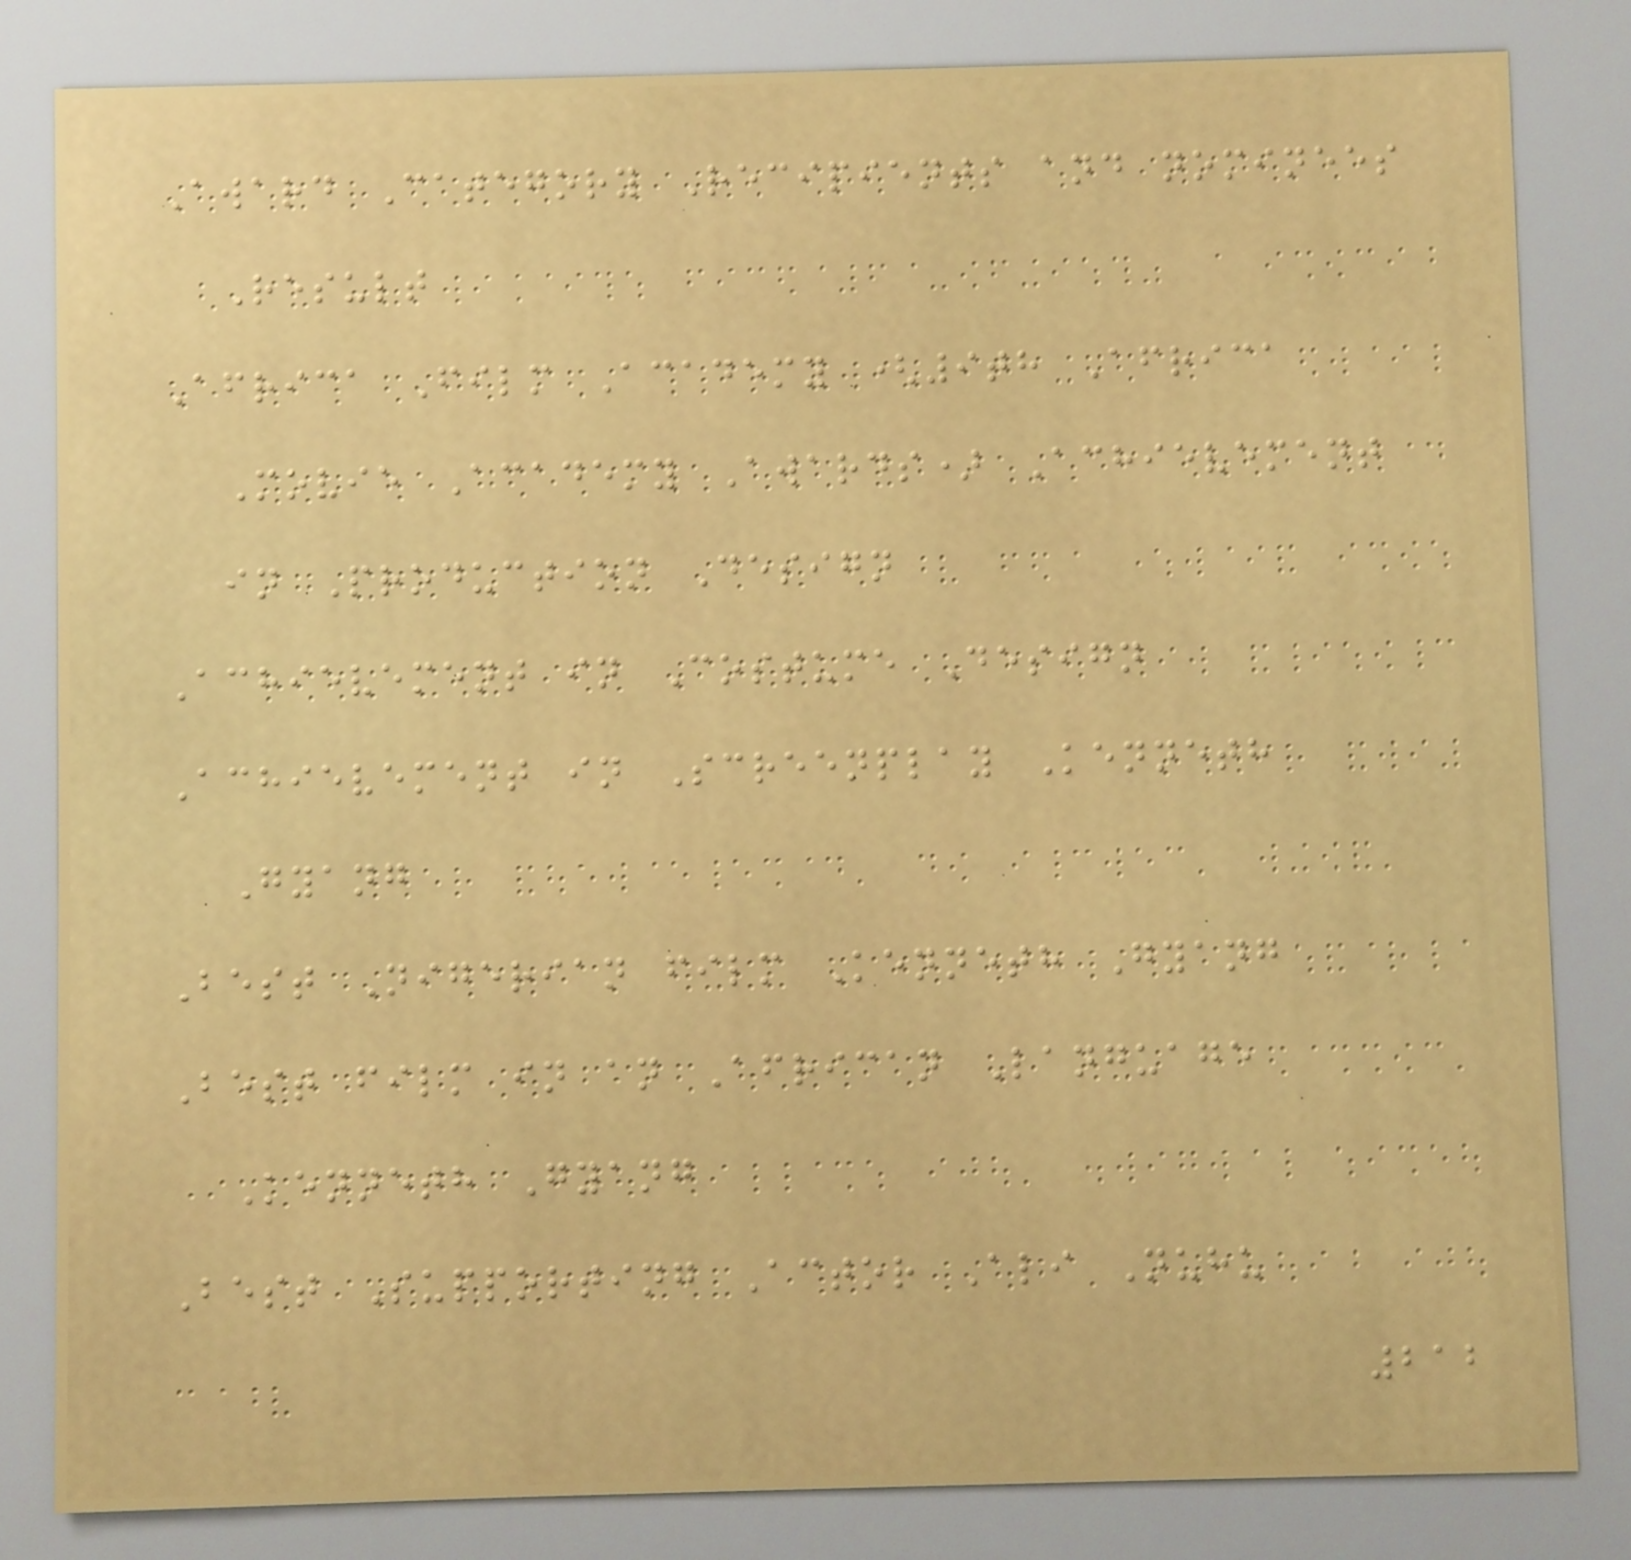Award Category Recipients and nominees
Result
Africa Film Academy (9th Africa
Movie Academy Awards) Achievement
in Production Design
Achievement in Costume Design
Achievement in Screenplay Kenneth
Gyang
Best Nigerian film Kenneth Gyang
Best film in an African Language
Kenneth Gyang
Best Supporting Actor Ali Nuhu
212
